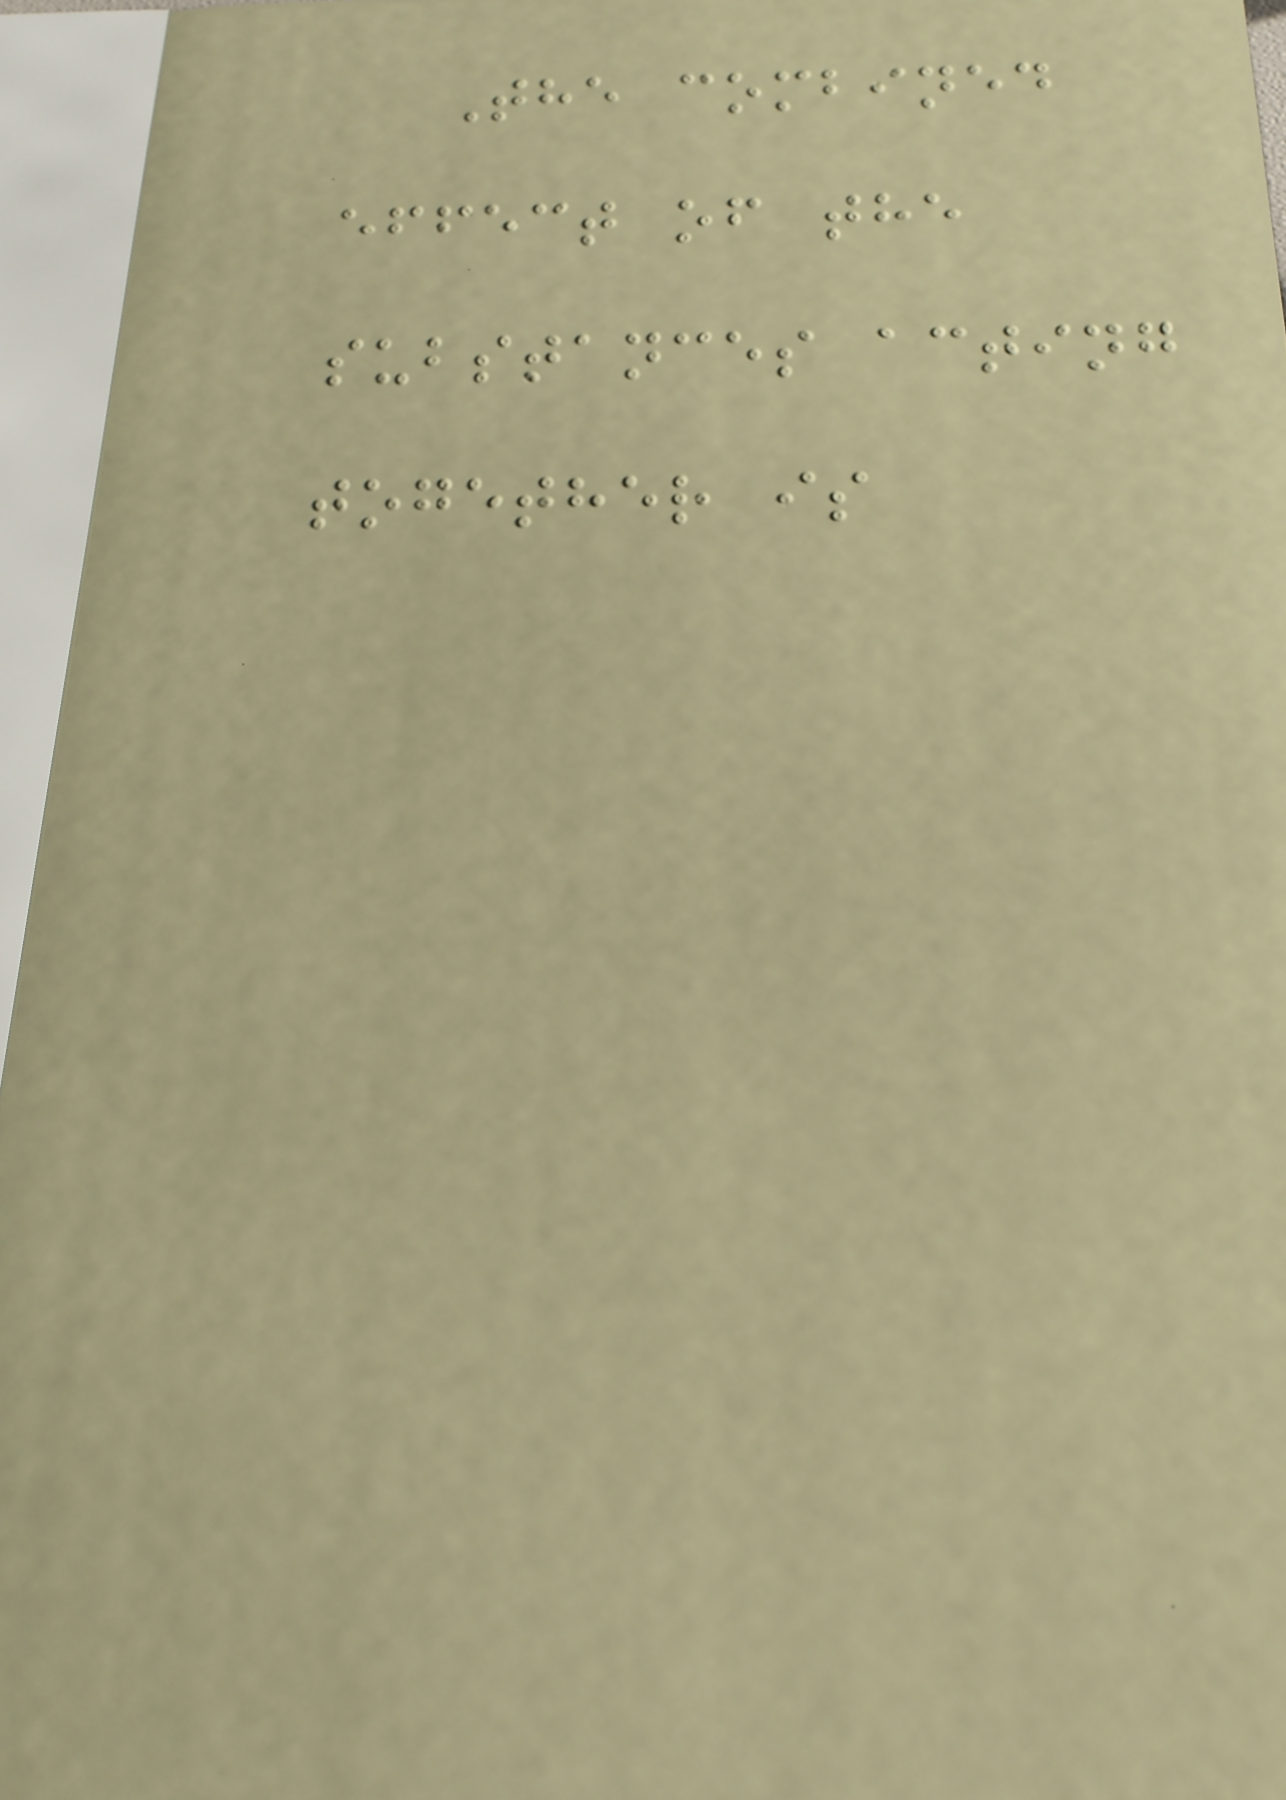The combined
effect of the
substances acting
together is
